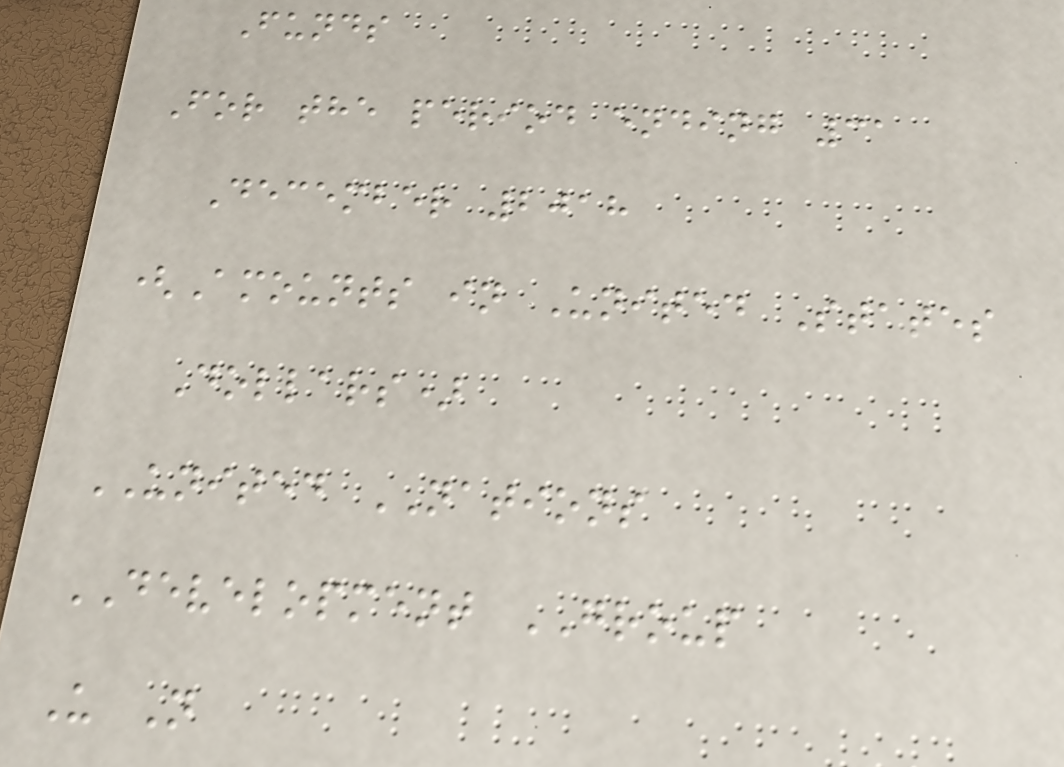Funds
For the period ending 31
December 2018
(Amounts in United States
Dollars)
UNITED NATIONS
DEVELOPMENT GROUP
U N
